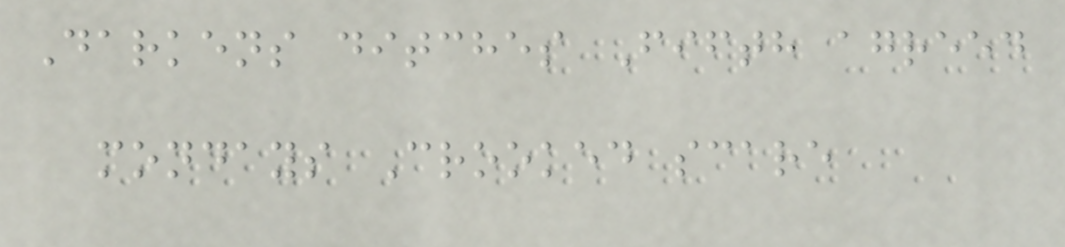Darkens ditches Fifth agreed
mondays Crooked scare
